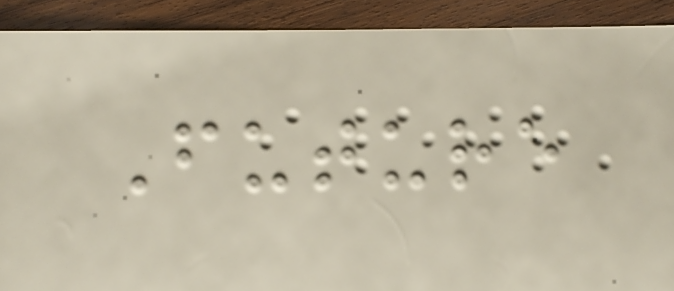Future
